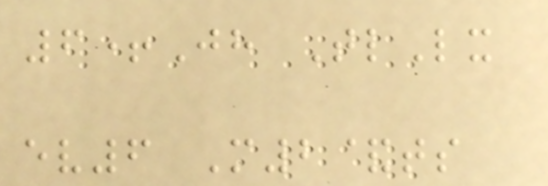6+Jh TlLx
ev6 M2&ts
